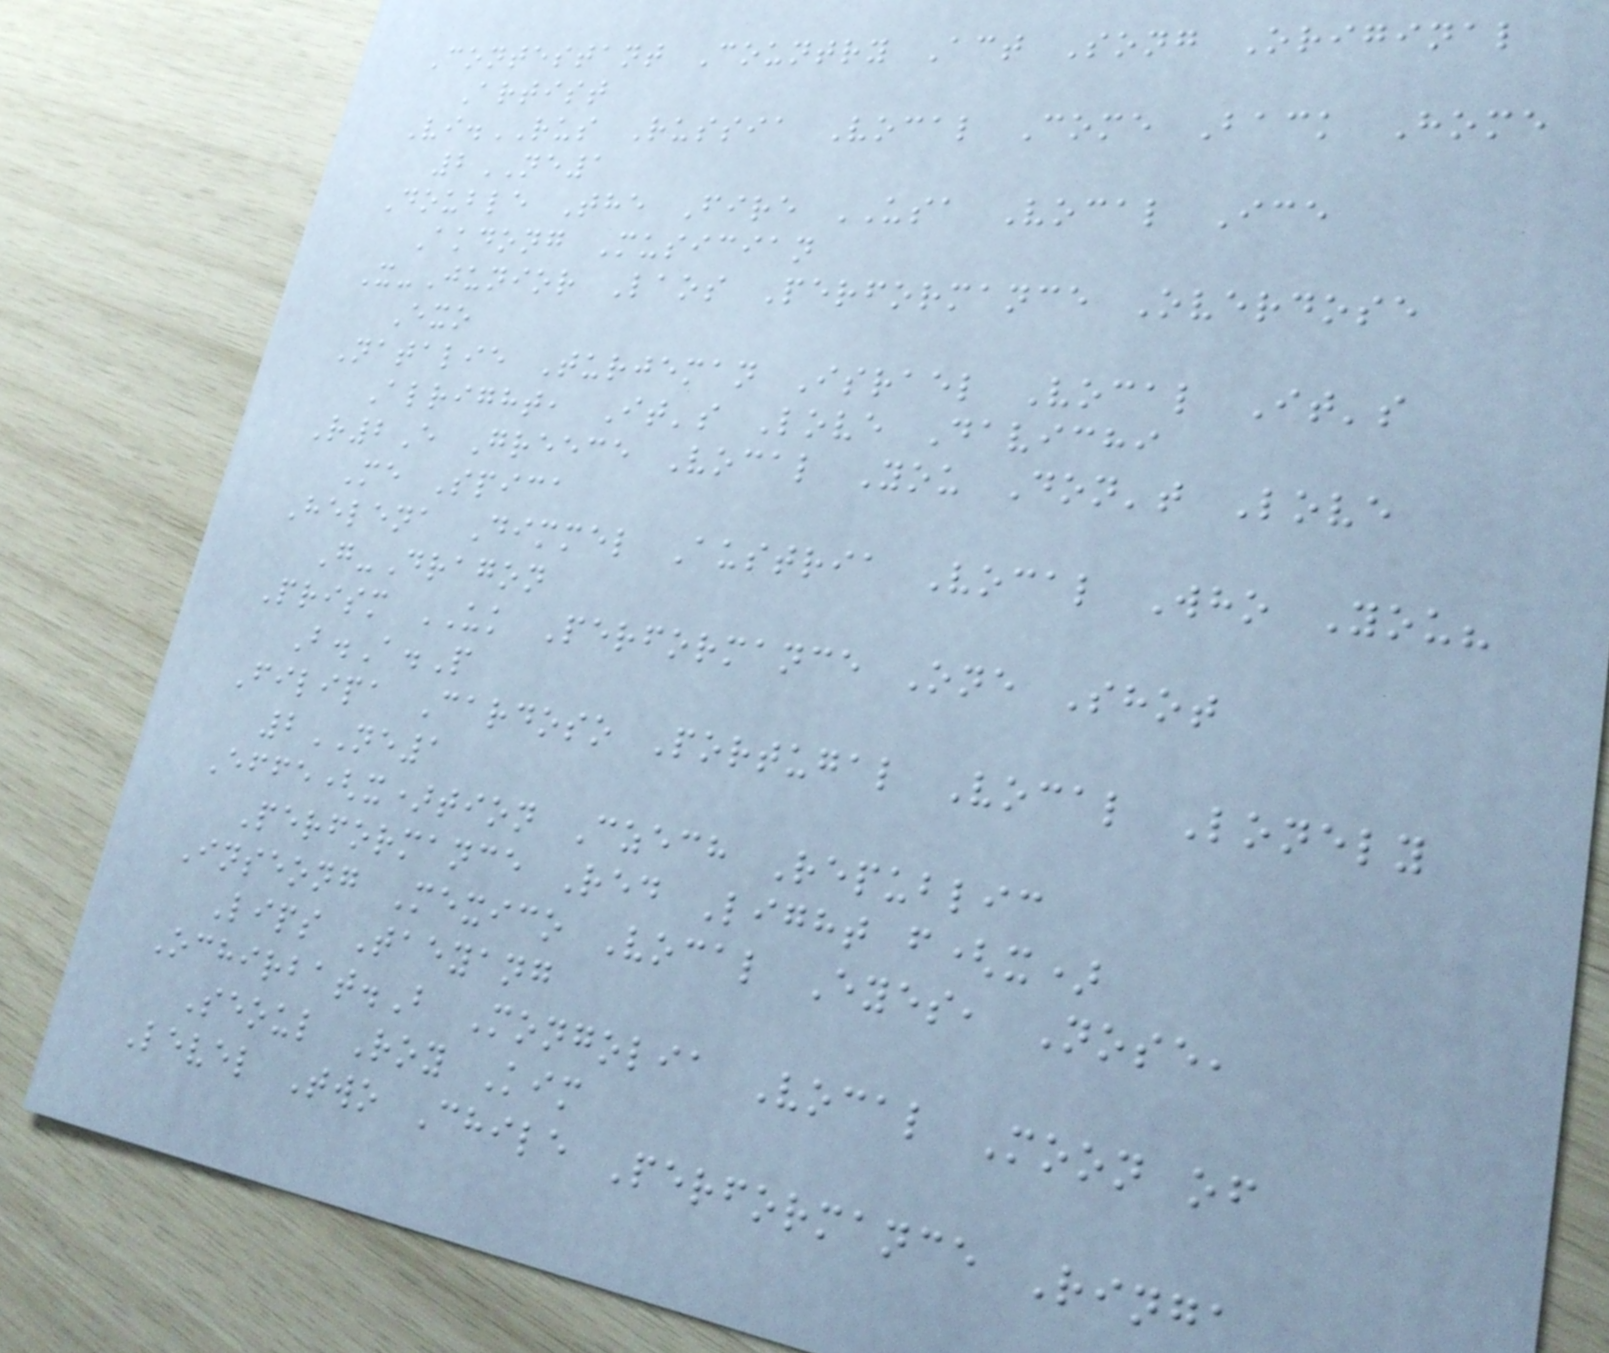Contestant Country Act Song Original
Artist
Vi.RUS Russia Vocal Come Back Home
2NE1
Double The Fire USA Vocal Ice
Akdong Musician
X-Junior Laos Performance Overdose
Exo
Natalie Turjeman Israel Vocal It's
Alright, It's Love Davichi
R2E Greece Vocal You Don't Love
Me Spica
Helena Dimmel Austria Vocal Who You?
G-Dragon
Prism UK Performance One Shot
B.A.P
Filipa Cardoso Portugal Vocal Lonely
2NE1
Effe(x)tion Czech Republic
Performance Red Light f(x)
Inseong Mexico Vocal Eyes, Nose,
Lips Taeyang
Ochirbat.B Mongolia Vocal Moon of
Seoul Roy Kim
Level Two Chile Performance Ringa
